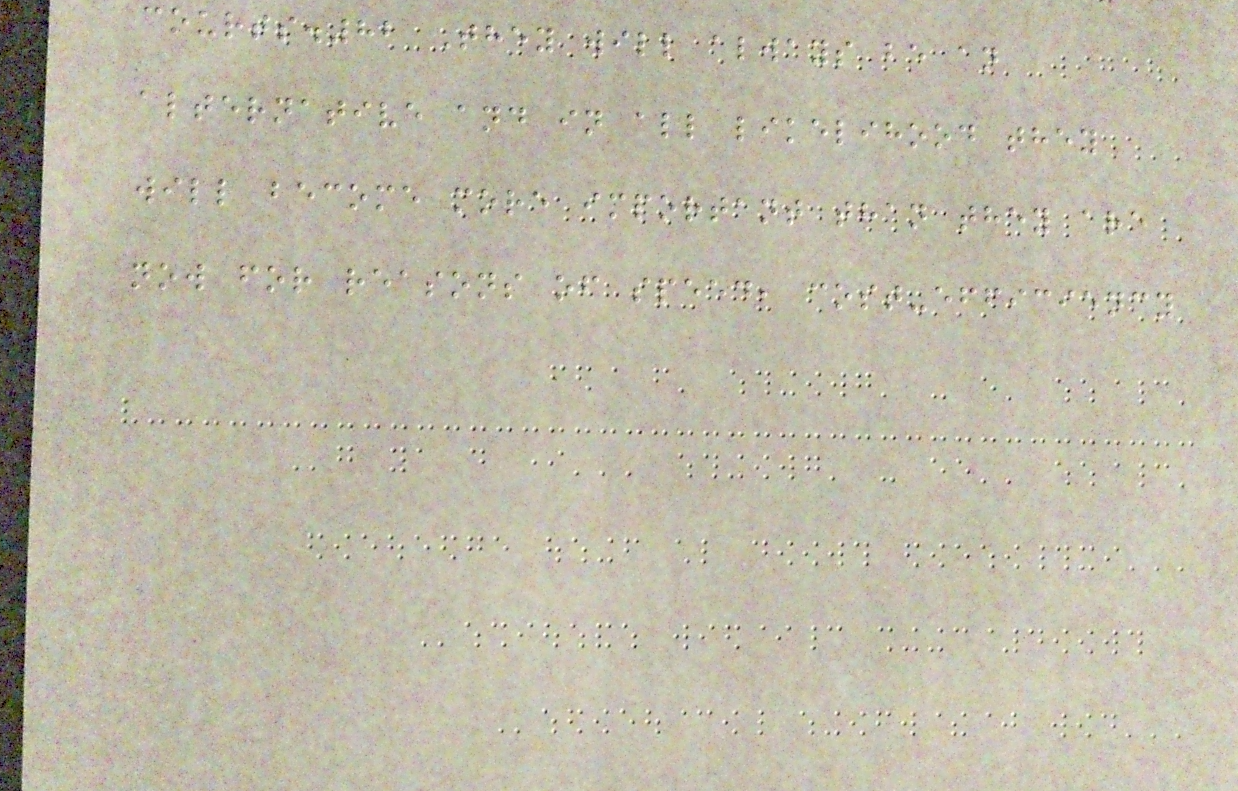courts.82 They will always be an
alternative and in all likelihood they
will become more important than they are
now for reasons of speed, cost-efficiency
